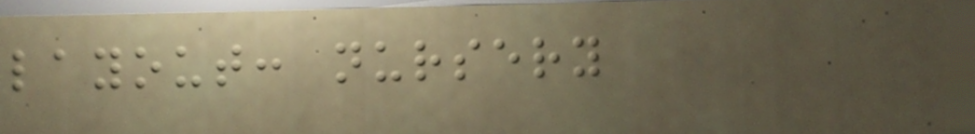layout: nursery
